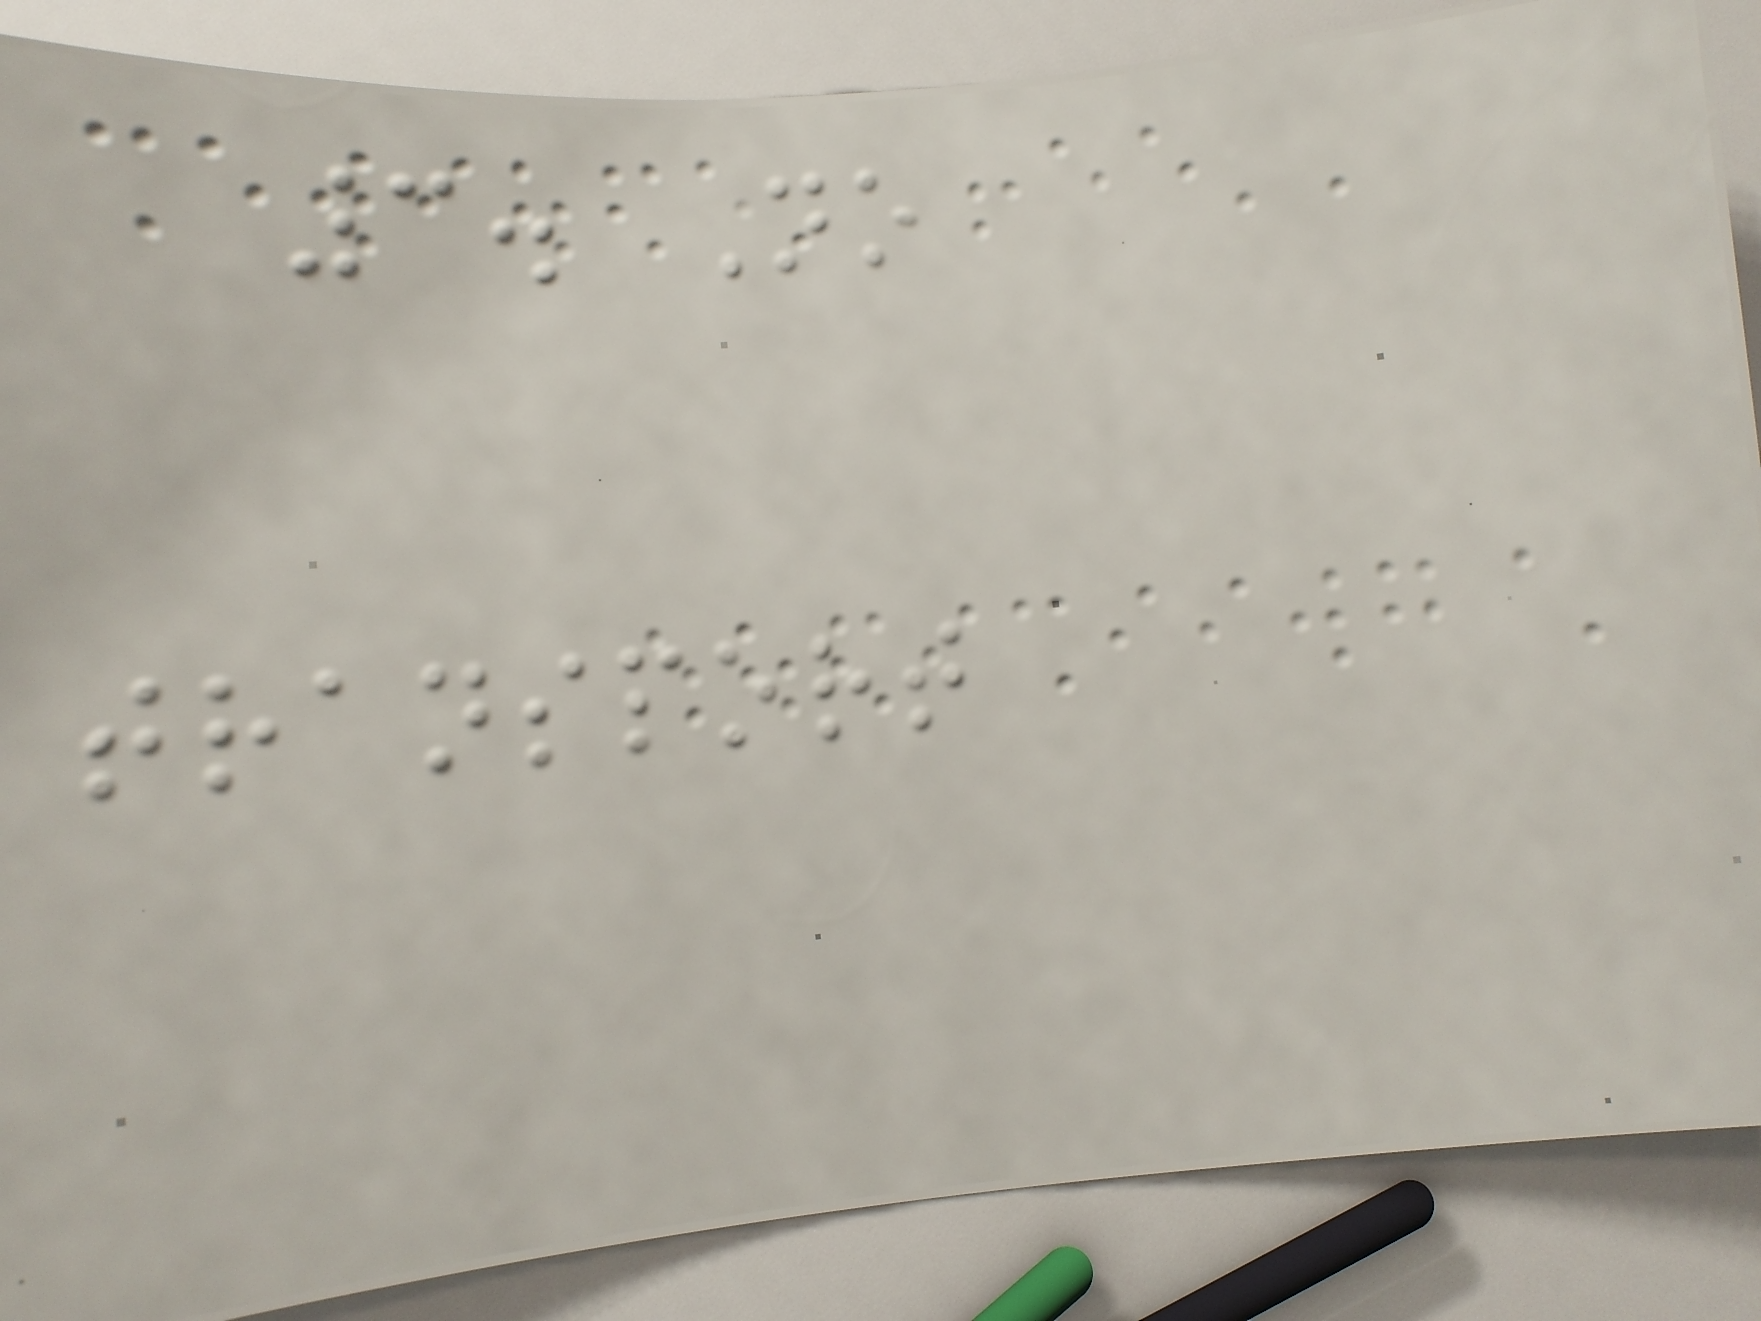3. No
transport
